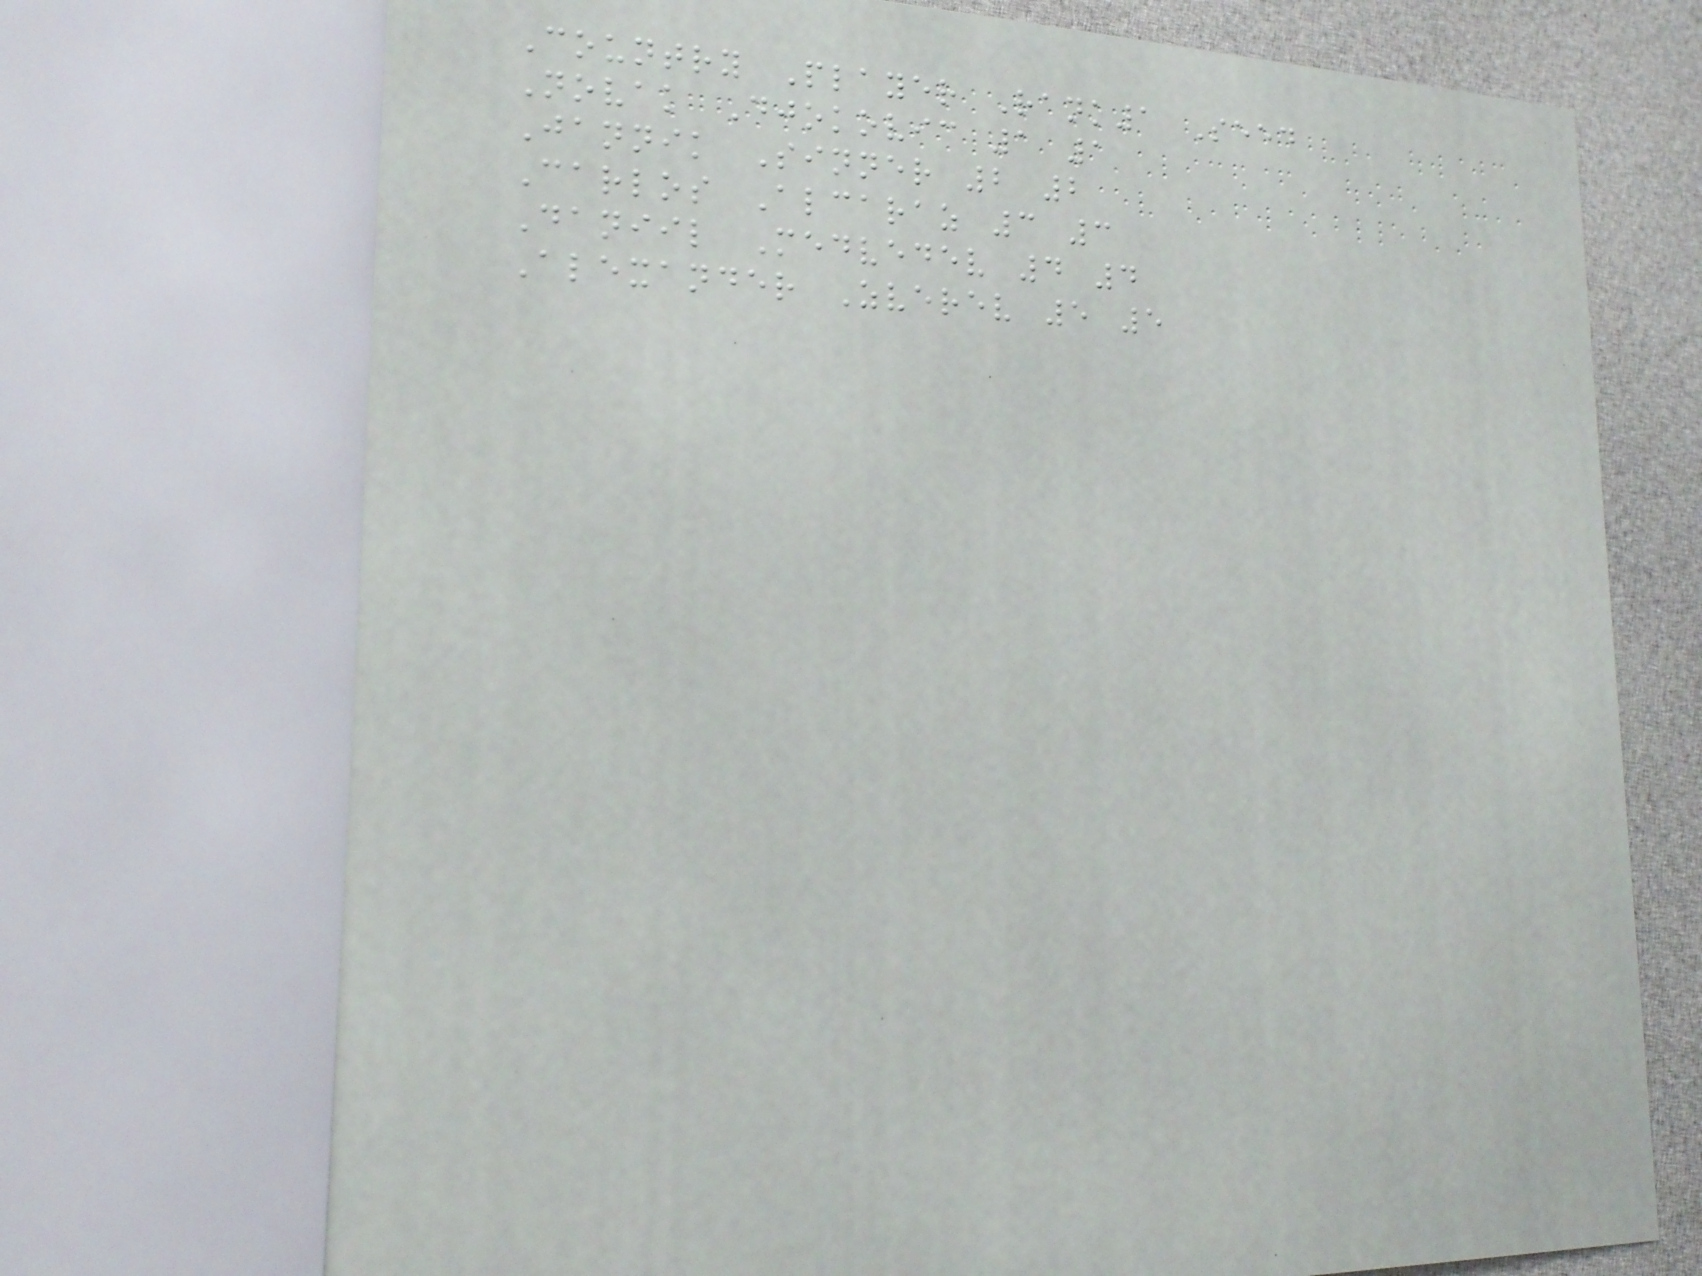Country Player Rank1 Seed
Novak Djokovic 1 1
Jannik Sinner 2 2
Carlos Alcaraz 3 3
Daniil Medvedev 4 4
Alexander Zverev 5 5
